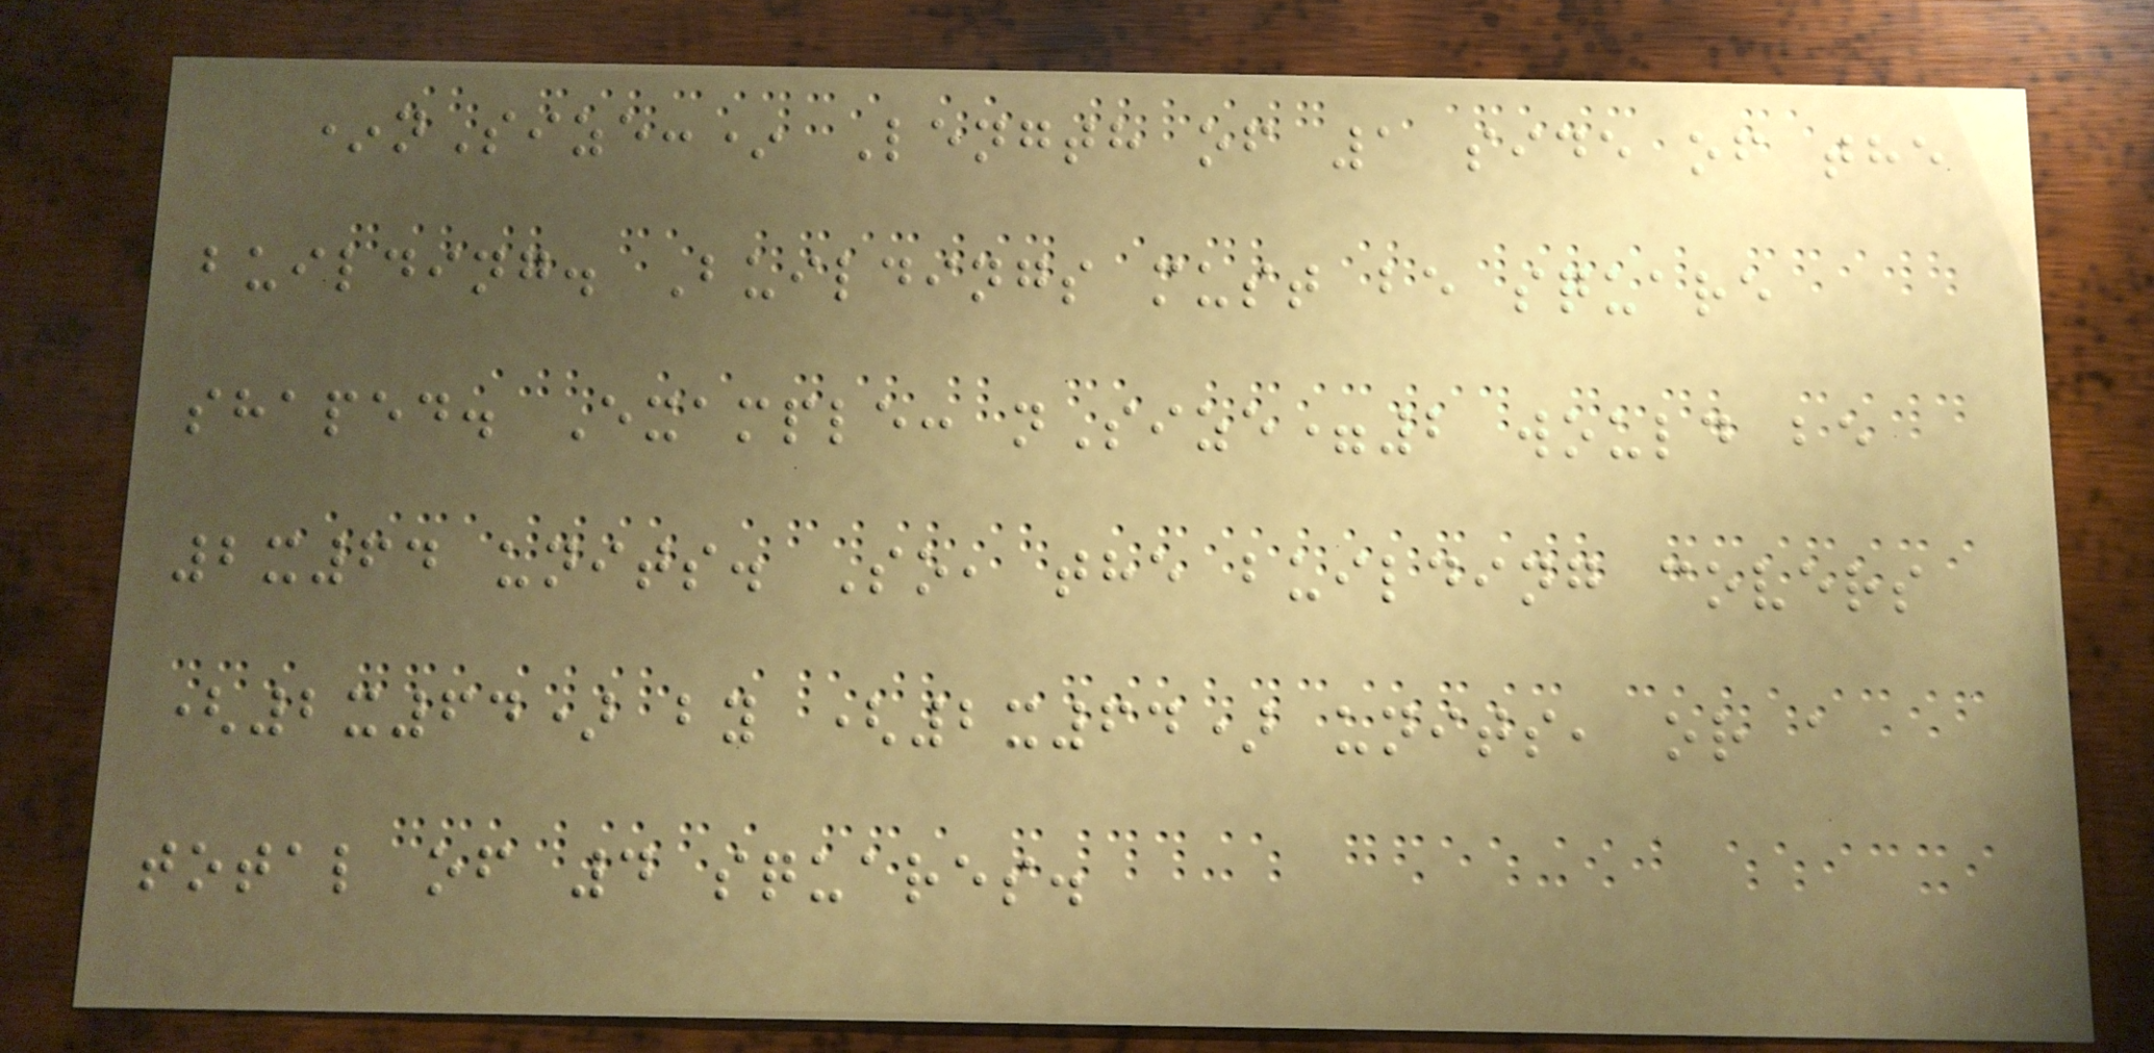*nSize:* Length of 1 side of the
building. Buildings must be square
shaped. Example: nSize=2 would be
2x64 units. So, the building covers
(2x64) by (2x64) units, or a
total of 4 squares.
